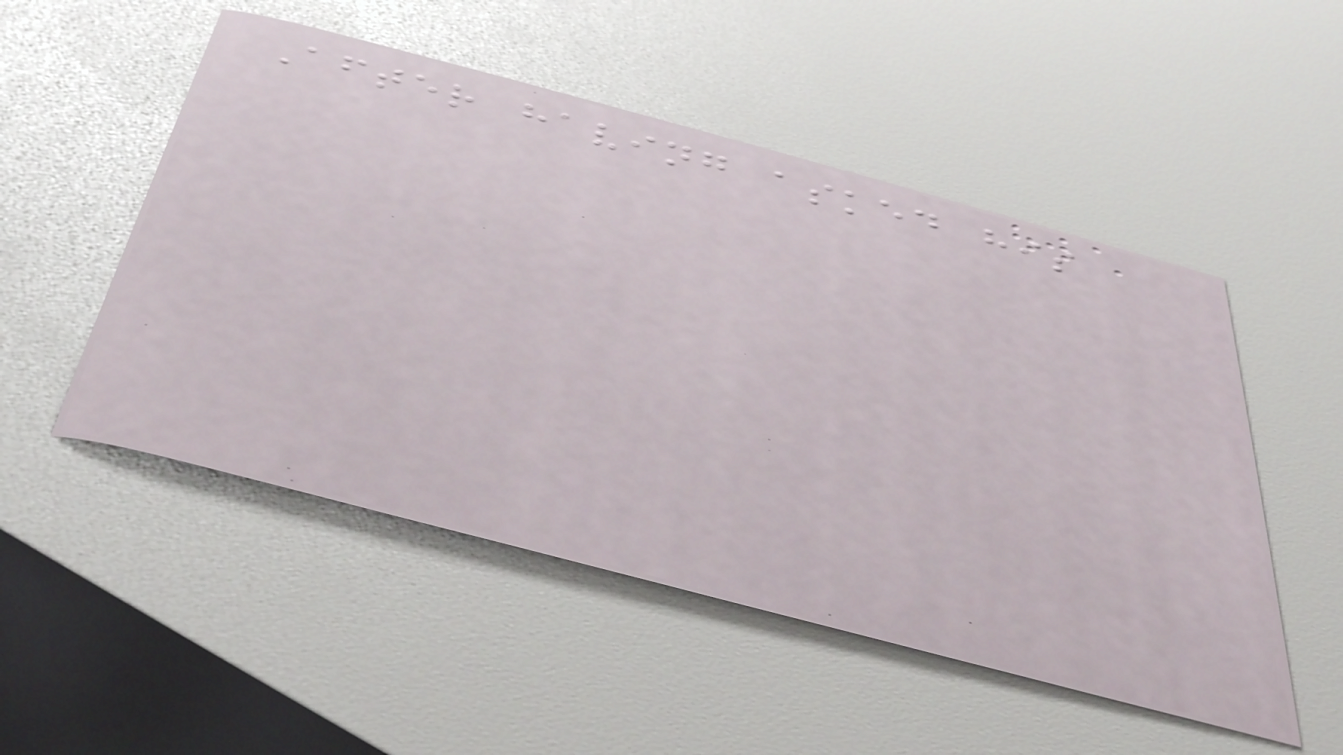After having asked his
